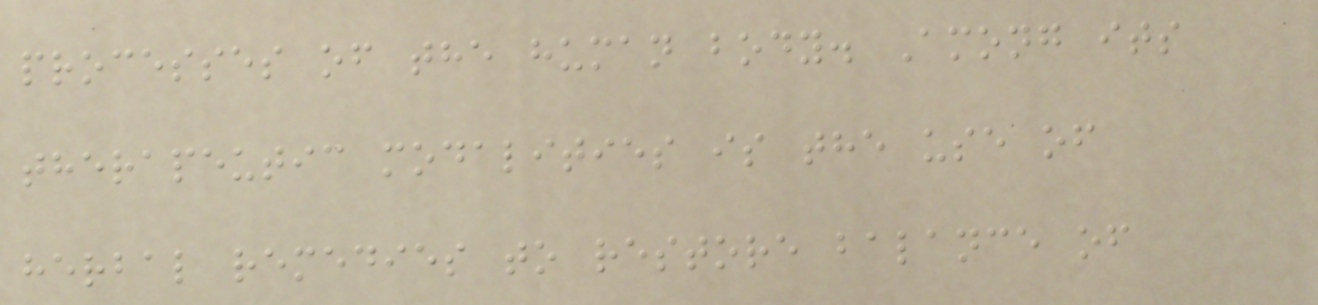processes of the human body. Among its
therapeutic modalities is the use of
herbal remedies to restore balance of
